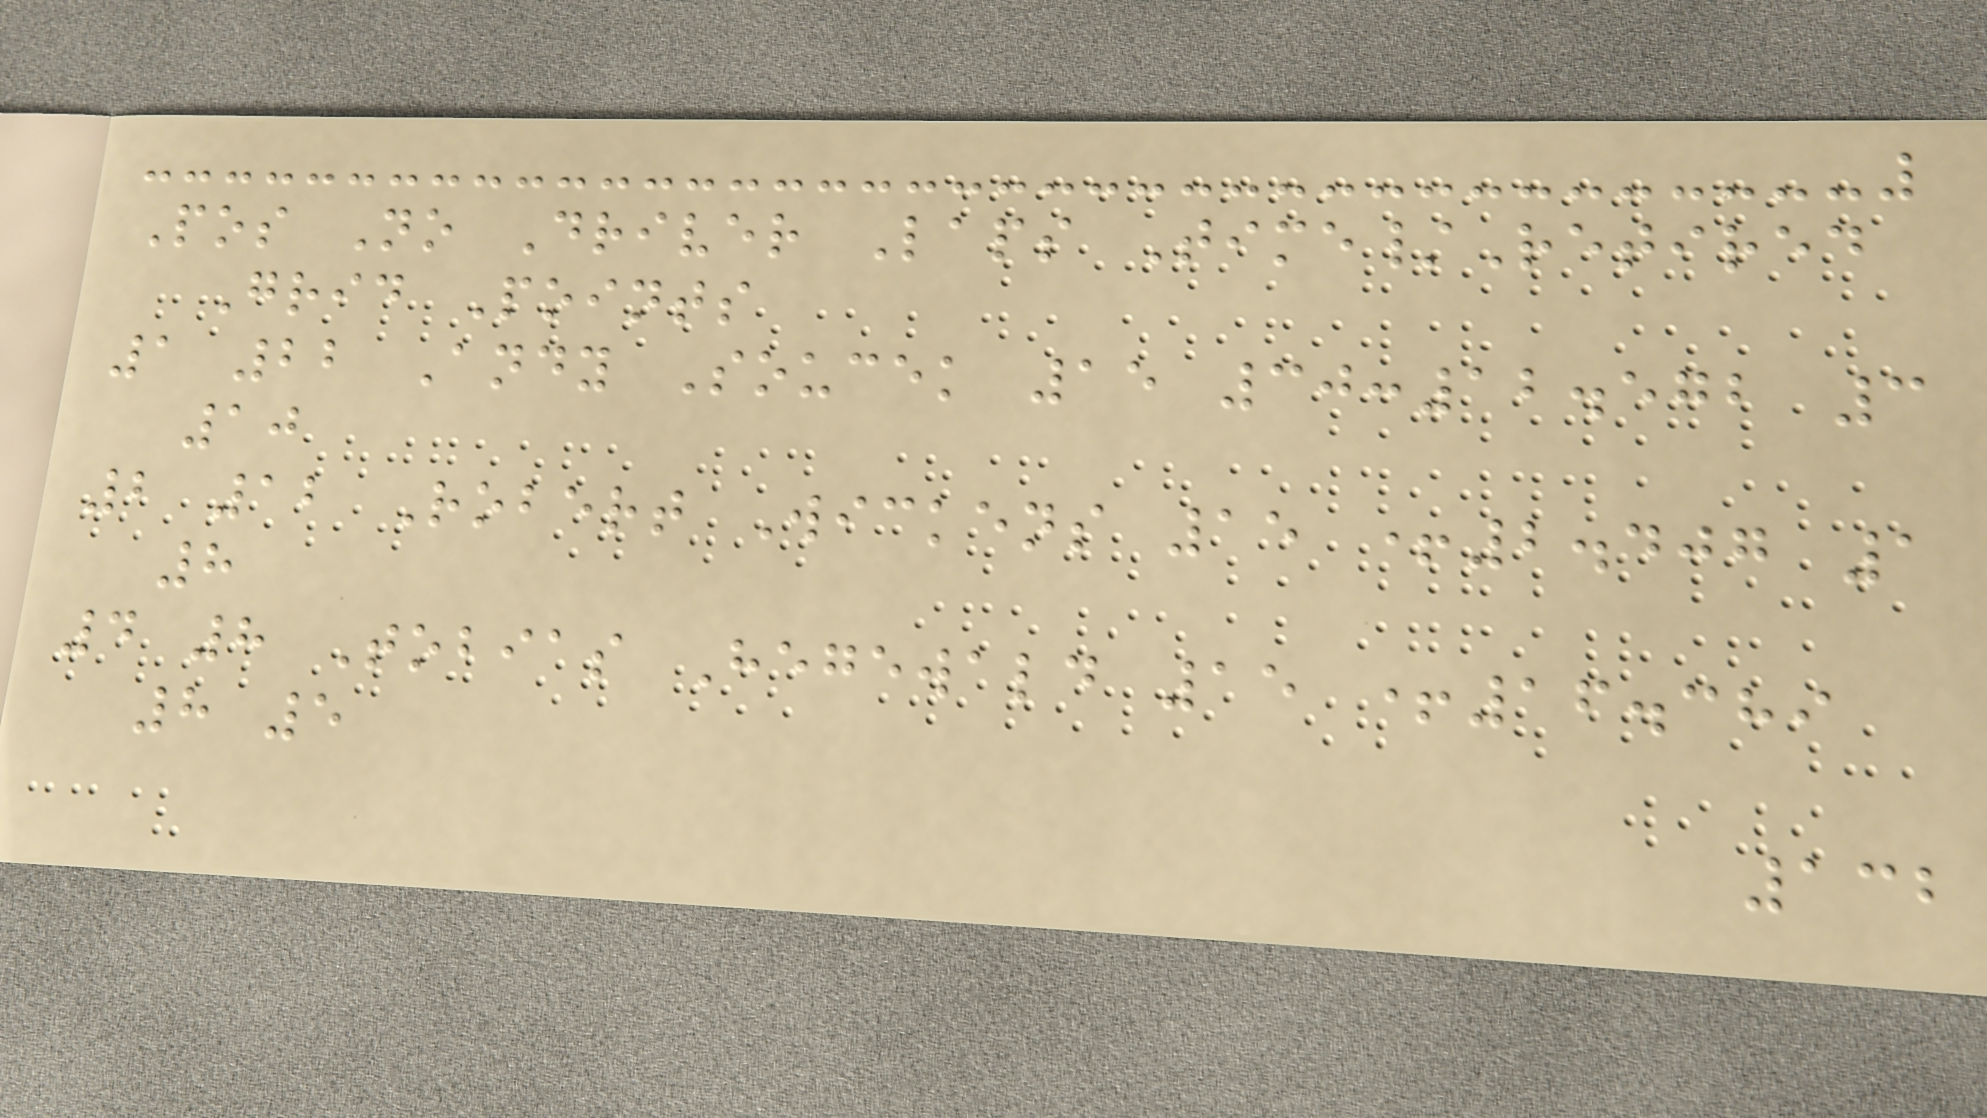Pos No Driver Laps Time/Retired
Grid Points
1 22 Andy Soucek 15 30:12.572 3
10
2 12 Robert Wickens 15 +2.407 1
8
4 8 Tobias Hegewald 15 +16.389
8 5
132
